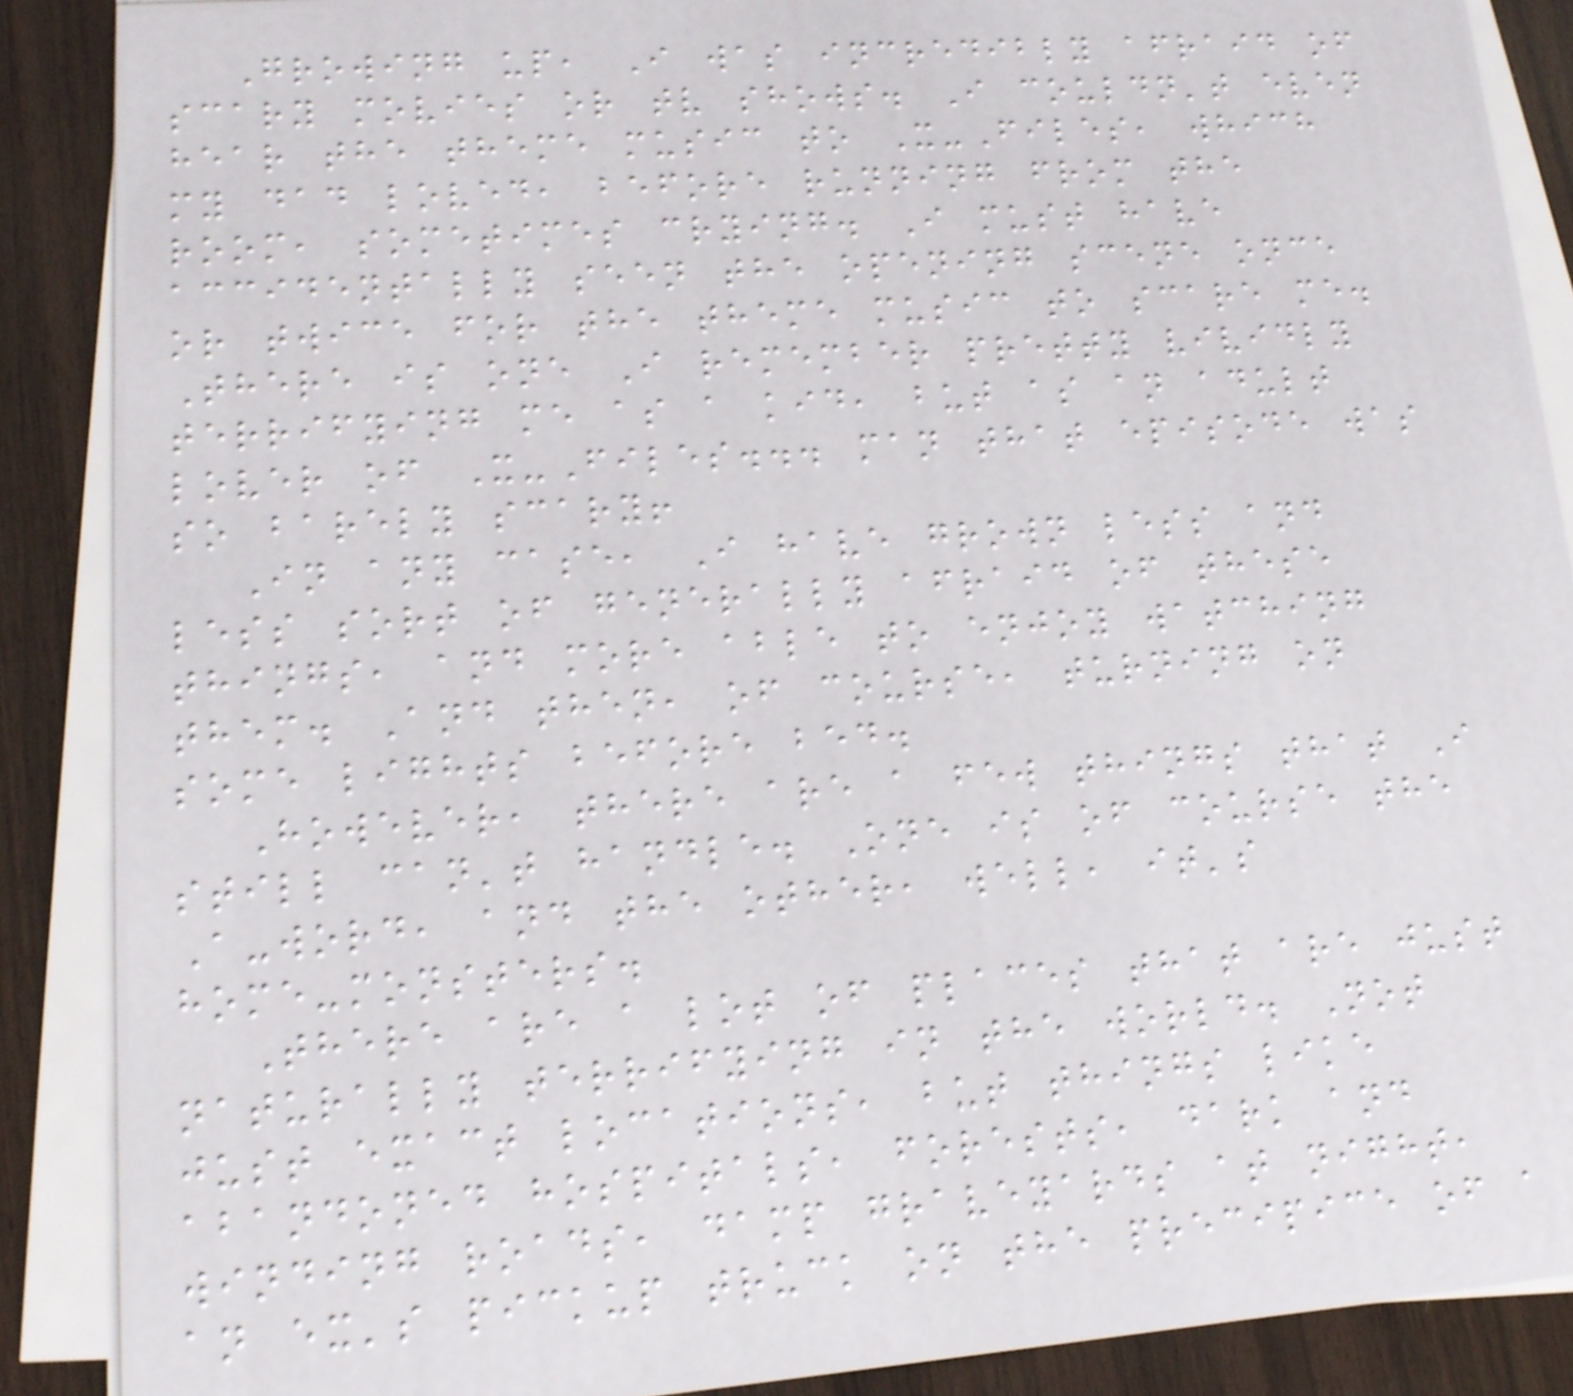Growing up, I was incredibly afraid of
scary movies or tv shows. I couldn't even
hear the theme music to X-Files, which
my dad loved, before running from the
room, sometimes crying. I must have
accidentally seen the opening scene once
or twice for the theme music to scare me.
There is one I remember pretty vividly
terrifying me as a kid, but as an adult
lover of X-Files... man that episode was
so barely scary!
In any case, I have grown less and
less sort of generally afraid of these
things, and more able to enjoy watching
them. And then, of course, turning on
some lights before bed.
However, there are a few things that I
still can't handle. One is of course the
A-word, and the other, well, it's
home-monsters.
There are a lot of places that are just
naturally terrifying in the world. Not
just exact locations, but things like
abandoned hospitals, forests, dark and
winding roads, damp graveyards at night,
an ex's pickup truck on the precipice of a
